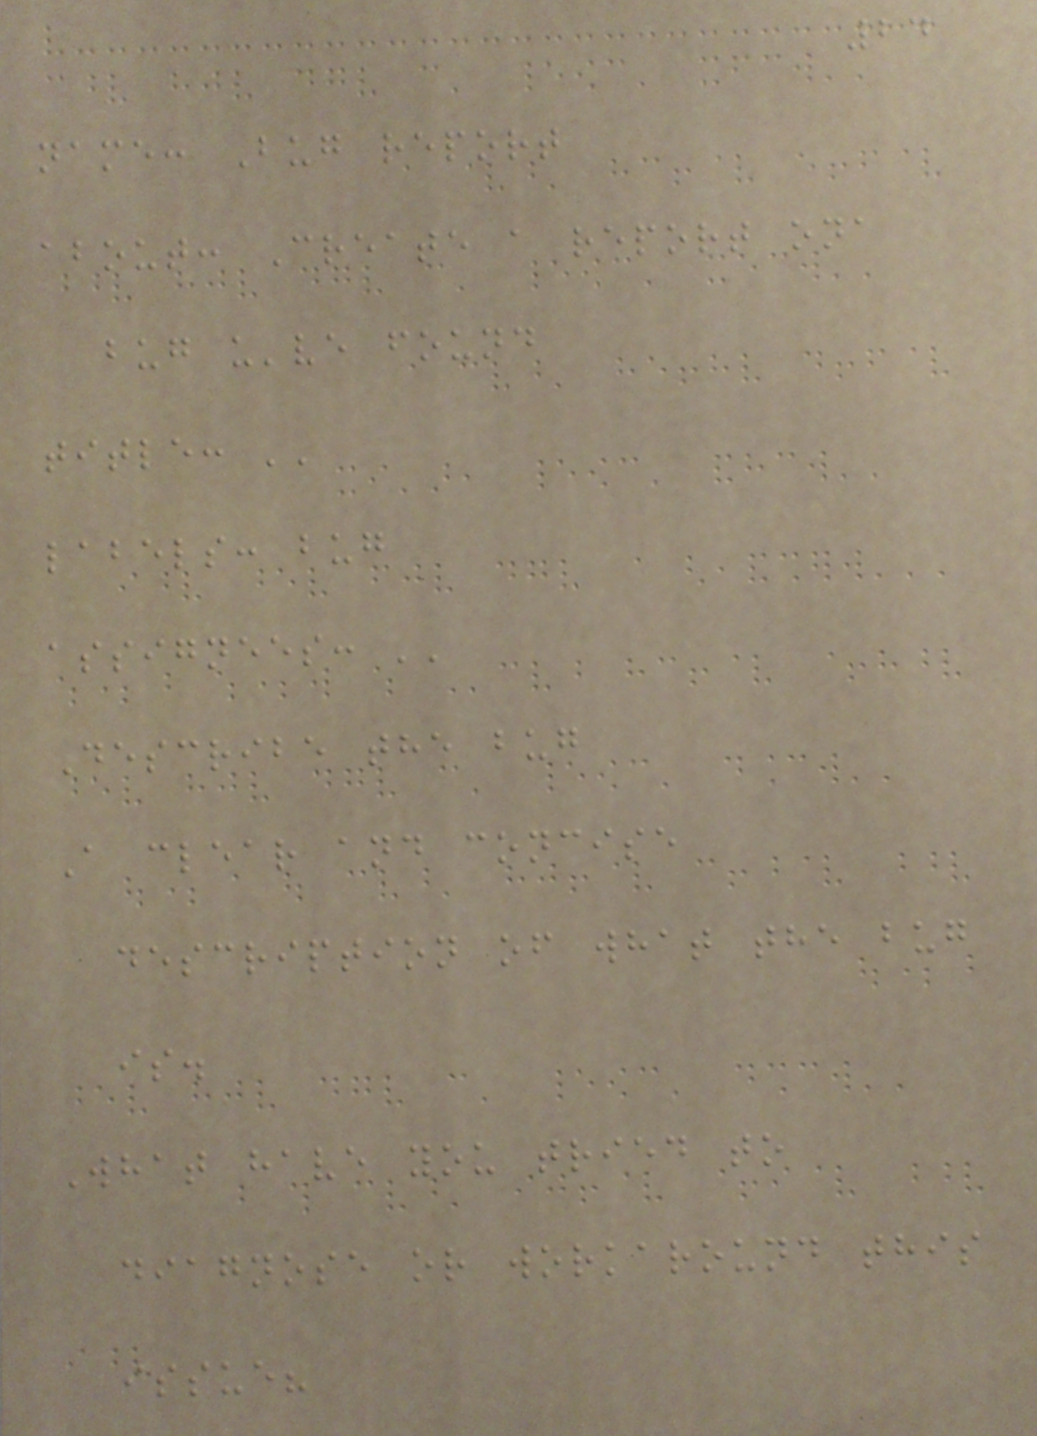24
name: Bug report
about: Create a report ona
bug u've found
title: ''
labels: bug
assignees: ''
Describe the bug
A clear and concise
description of what the bug
is.
What have you tried to
diagnose or workaround this
issue?
